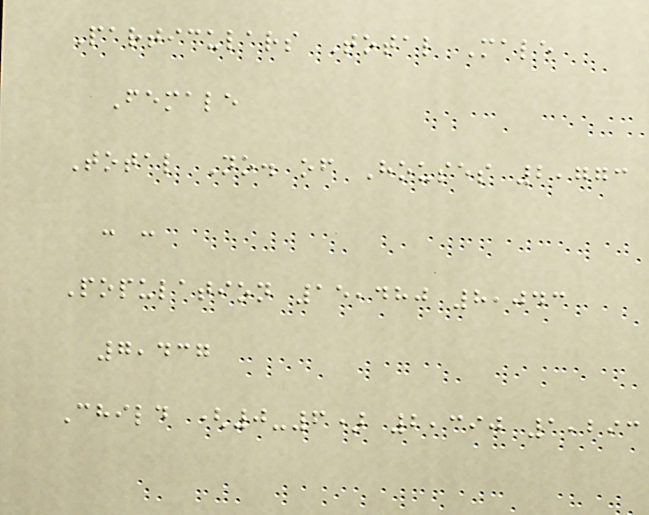Particulars Total Male
Female
Total No. of Houses 2,773
- -
Population 15,480 8,043
7,437
Child (0-6) 2,390 1,293
